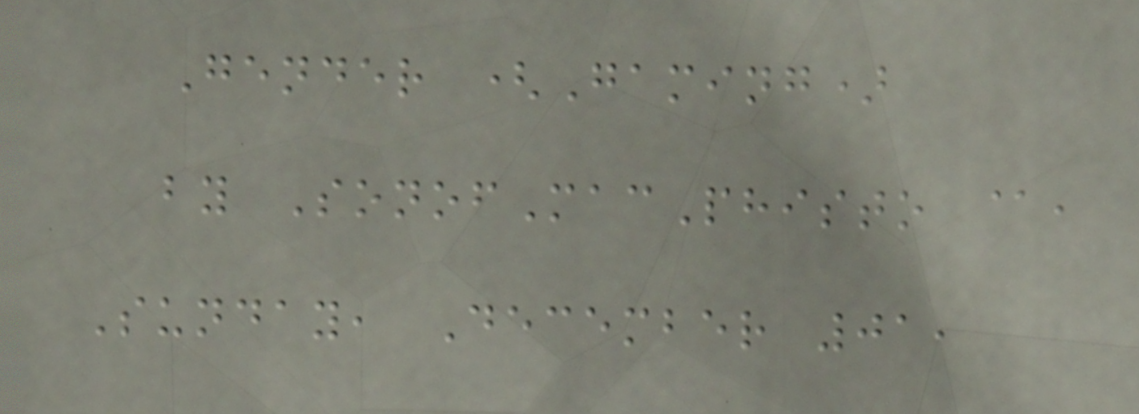Gender (Gaming)
by SonofMacPhisto @,
Sunday, December 01,
